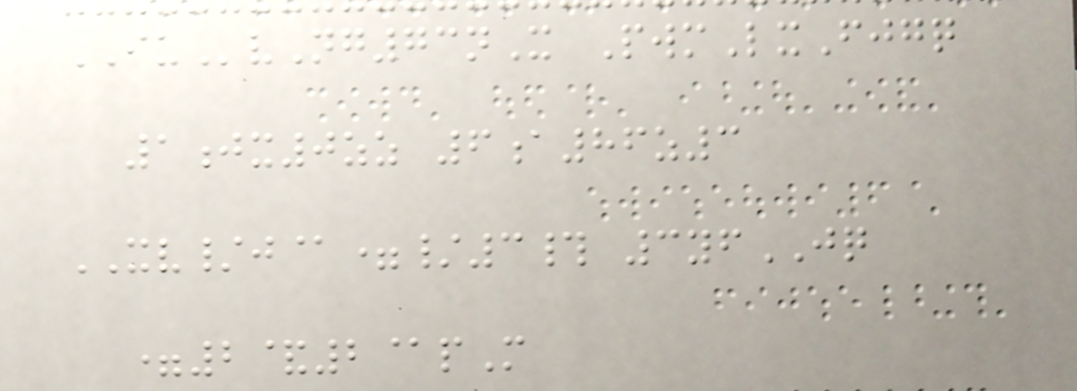IUvNg73nX PwmLxFjgq
1jx0zz 6a86z3
XV/j@=/3# 3yfJQ
=2&2@pM
